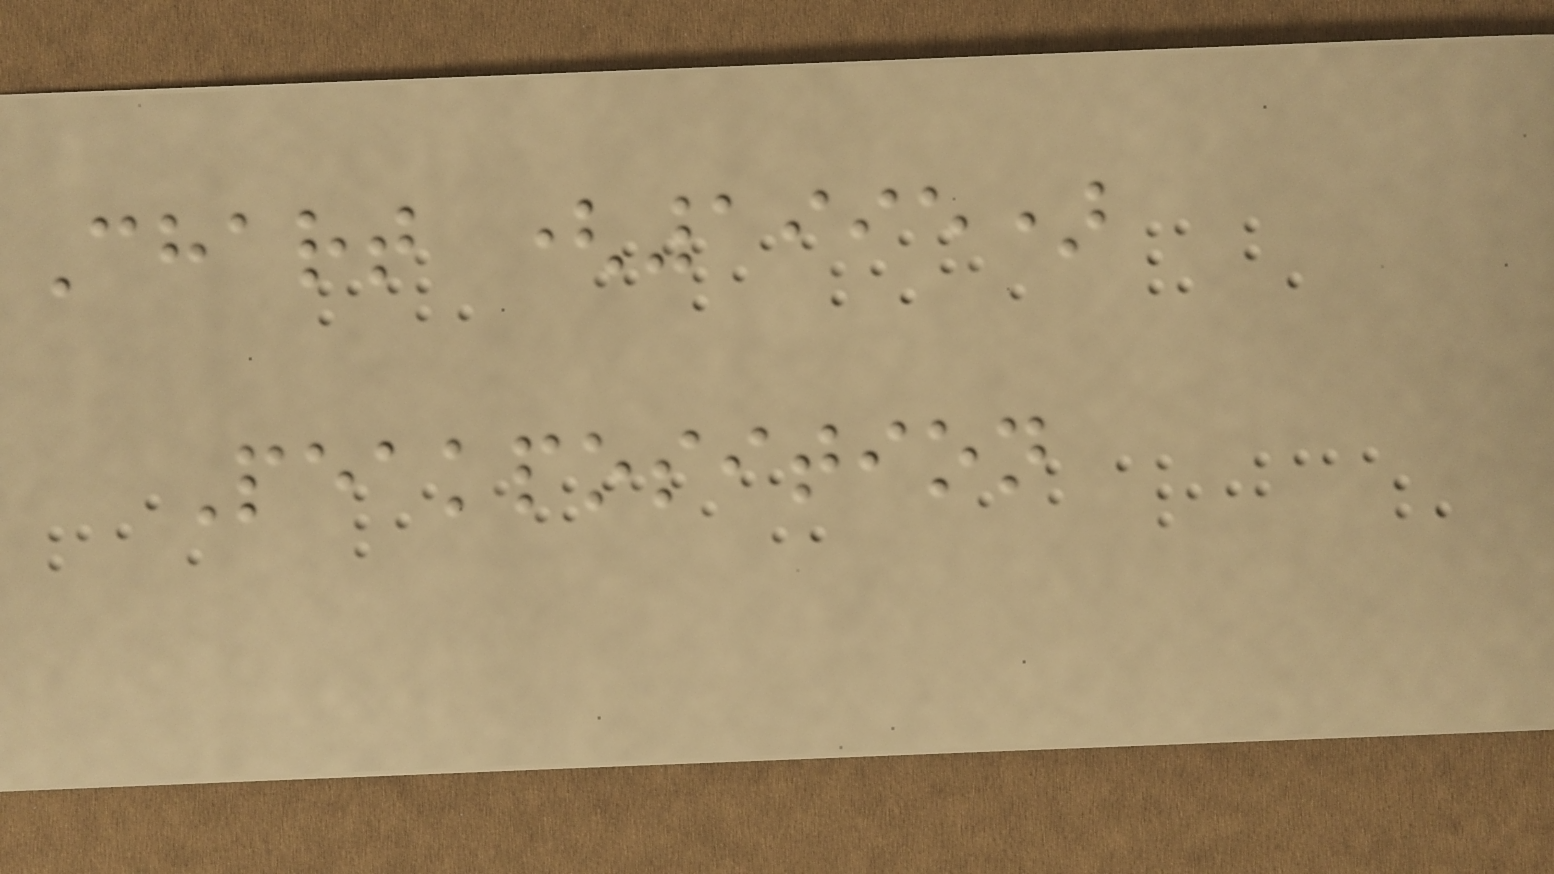Chart (1995)
Peakposition
